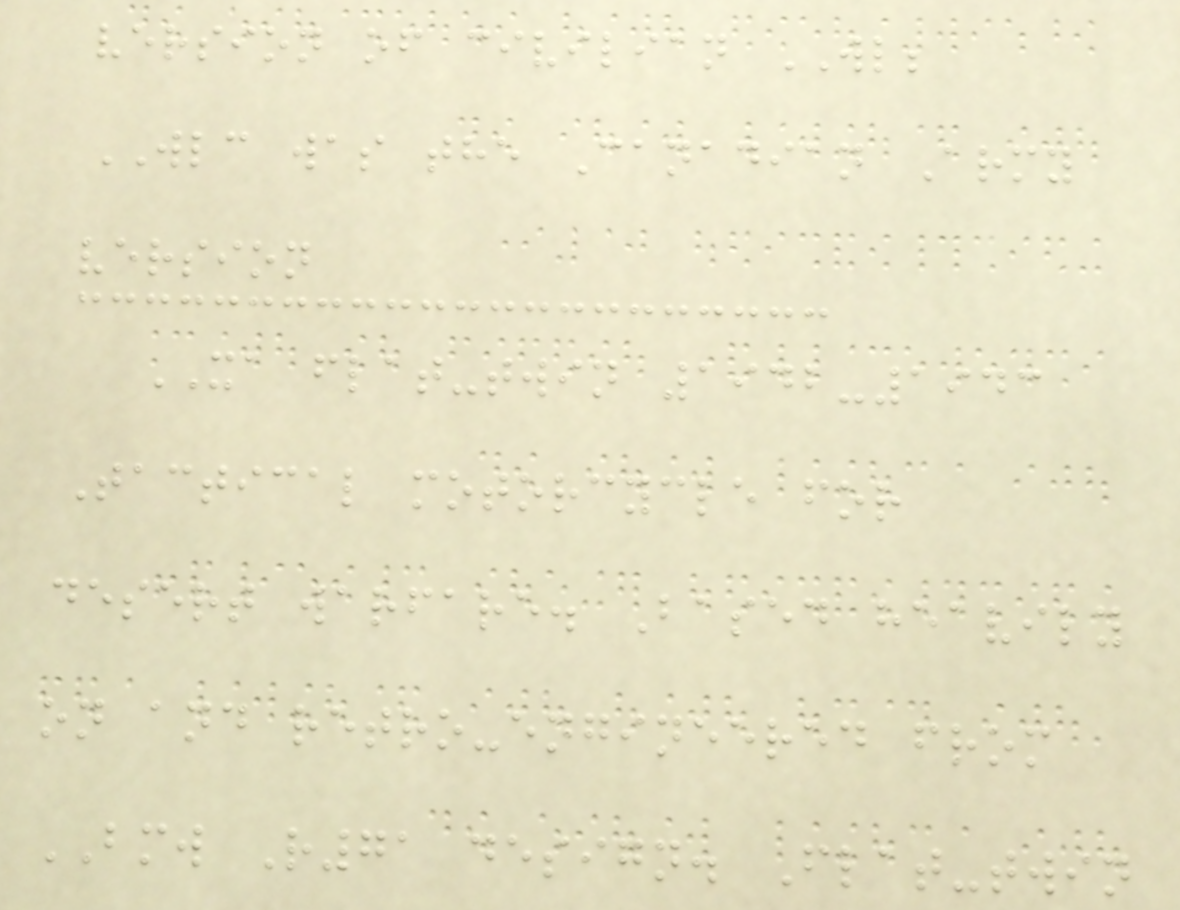version of civilian WL;
WLC was the Canadian Army
version
XA flat-twin 1942-1943
Tactical motorcycle for
desert warfare. Based heavily
on and retro-engineered from
BMW R71 design. Flat-twin
